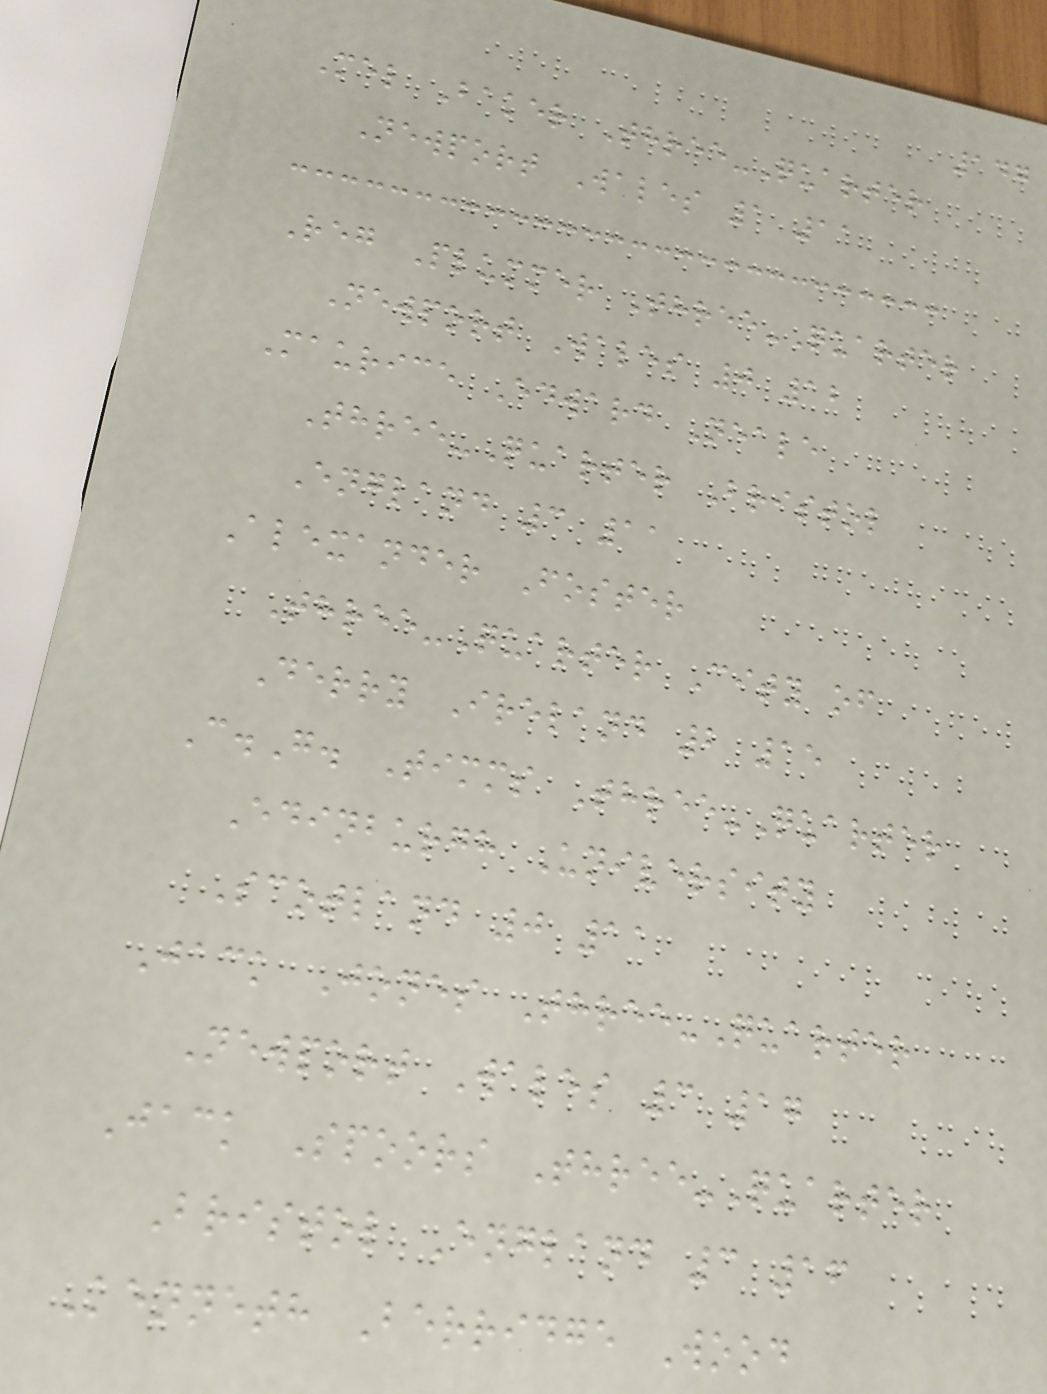147
Mel Baker Three-Quarter
Newport Wales 1 11
Reg Plummer Three-Quarter
Newport Wales 0 12
Maurice Edward Neale
Three-Quarter Bristol
England 3 11
Alexander Foster
Three-Quarter City of
Derry Ireland 2 15
C.G. Timms Three-Quarter
Edinburgh University
Scotland 0 11
Jack Jones Three-Quarter
Newport Wales 3 17
Jack Spoors Three-Quarter
Bristol England 3 16
Kenneth Berridge Wood
